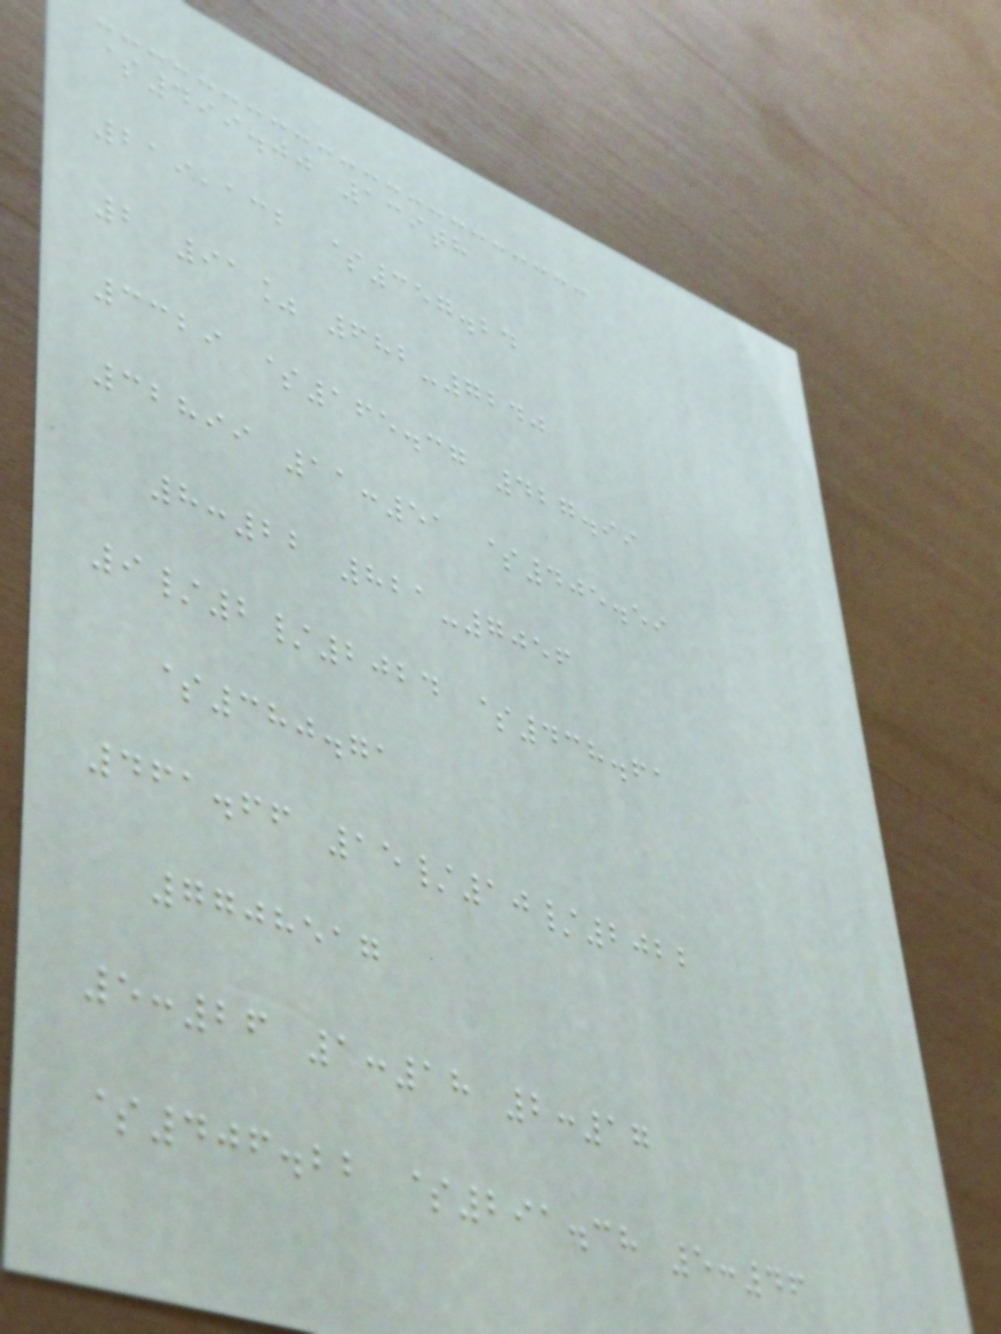$499.00 139th
219,132 $357.24
2 91% 682-7240
3329 $165.37 427.99
32899 11:51 $405.59
8:22 821-7056
9/2/2024 $438.61
$380.71
461.66 15/10/2022
7708517
5:26 1:18 2:17
$406.22 $291.38 5:46
